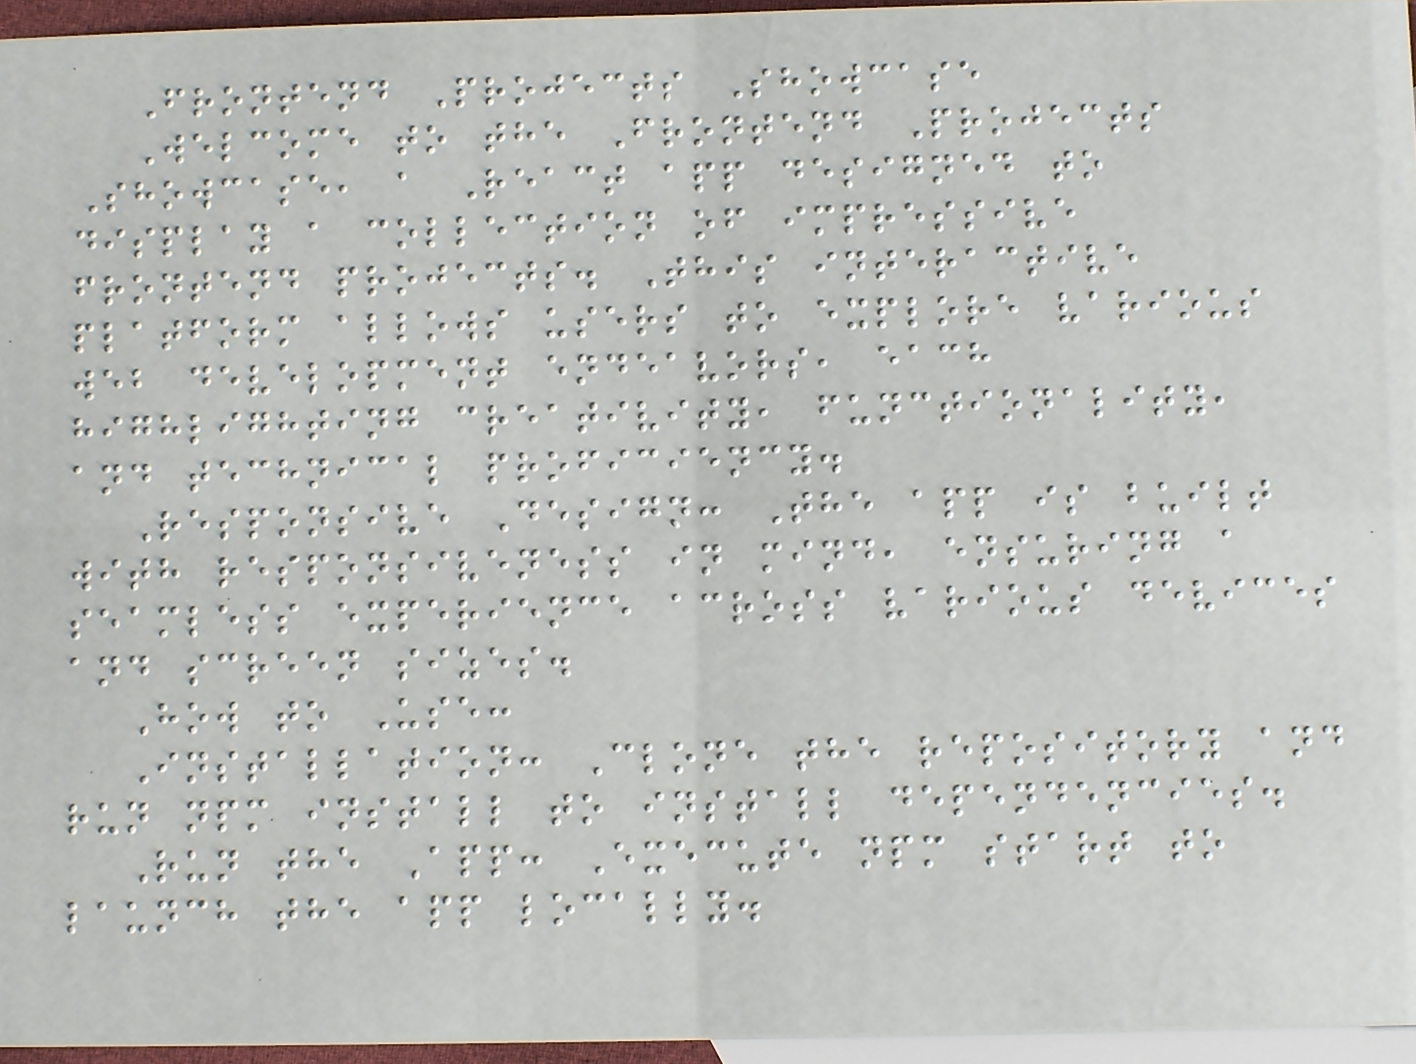Frontend Projects Showcase
Welcome to the Frontend Projects
Showcase, a React app designed to
display a collection of impressive
frontend projects. This interactive
platform allows users to explore various
web development endeavors, each
highlighting creativity, functionality,
and technical proficiency.
Responsive Design: The app is built
with responsiveness in mind, ensuring a
seamless experience across various devices
and screen sizes.
How to Use:
Installation: Clone the repository and
run npm install to install dependencies.
Run the App: Execute npm start to
launch the app locally.
